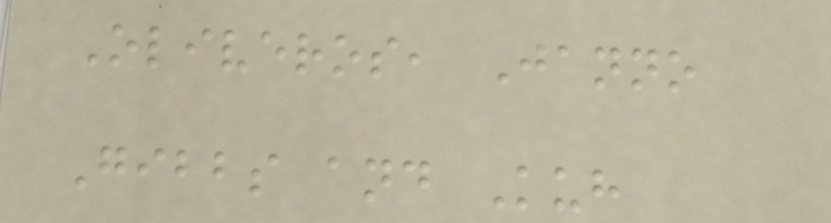Oliveros, Janno
Gibbs and Kuh
